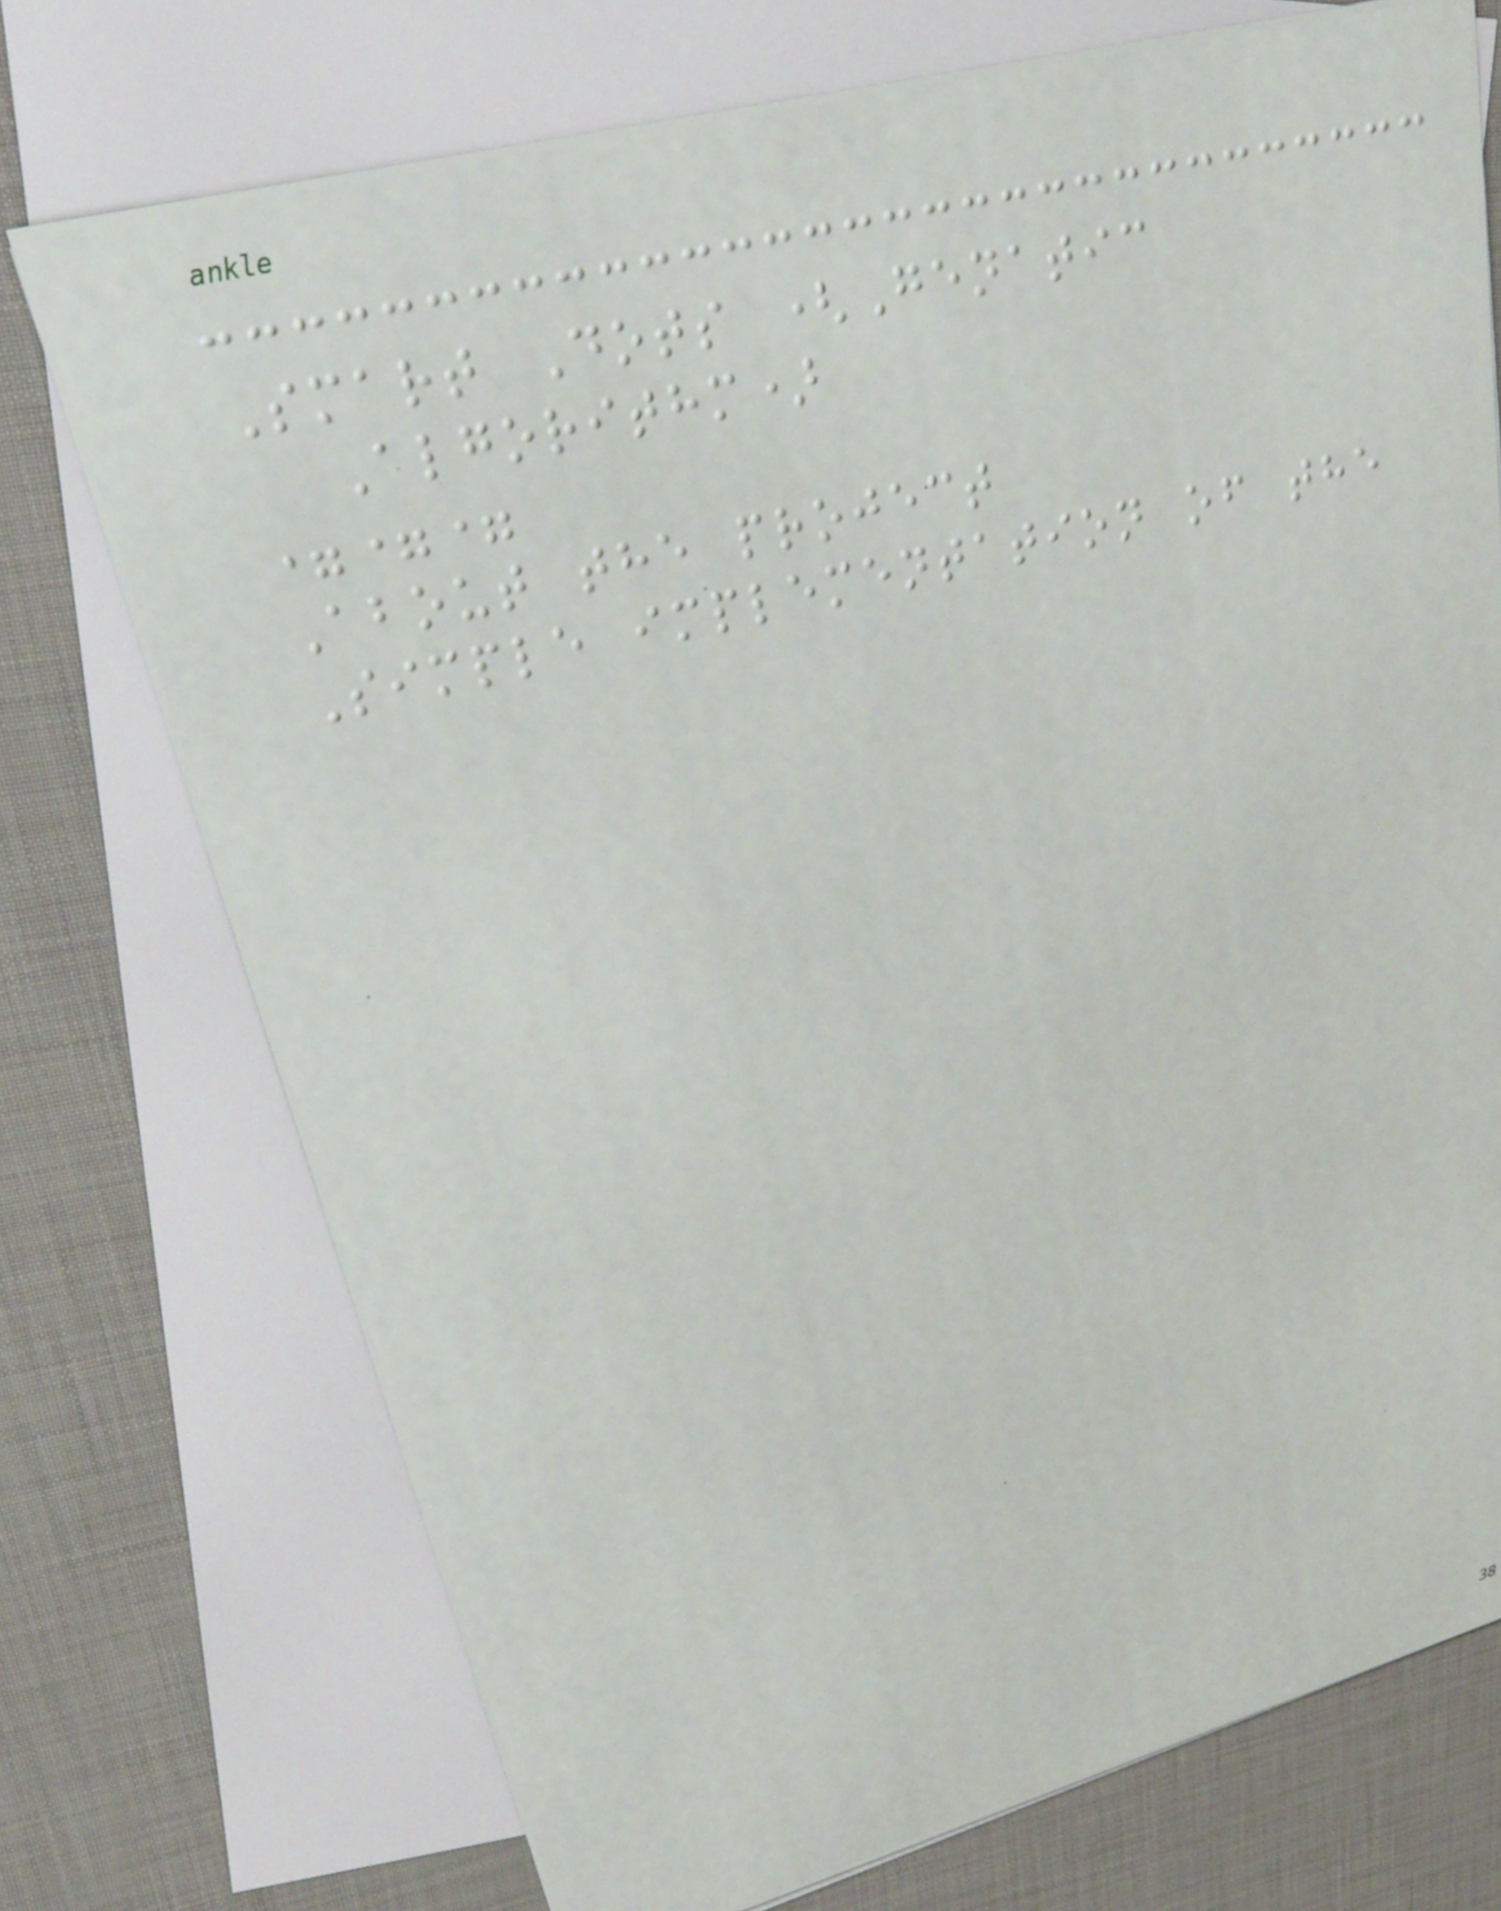Smart Dots (Genatic
Algorithm)
===
About the project
Simple implementation of the
